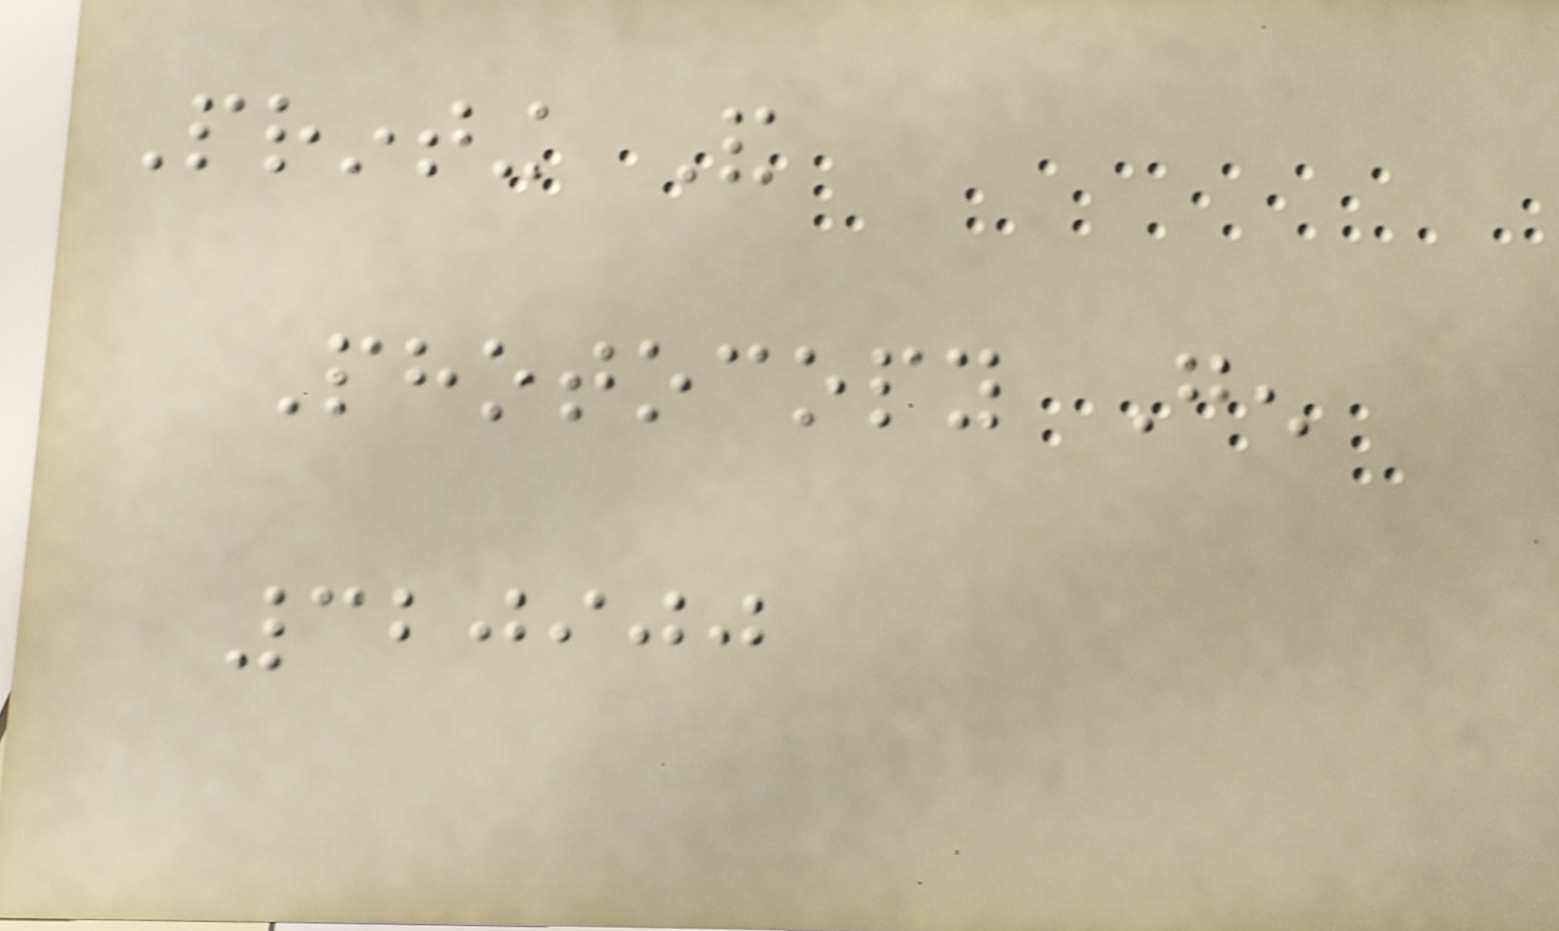Printing And
Photocopy Gen
320900
